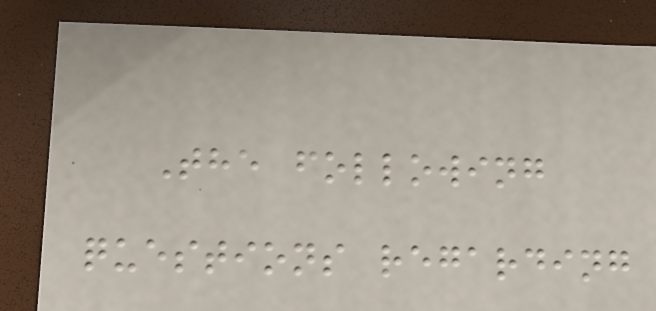The following
questions regarding
